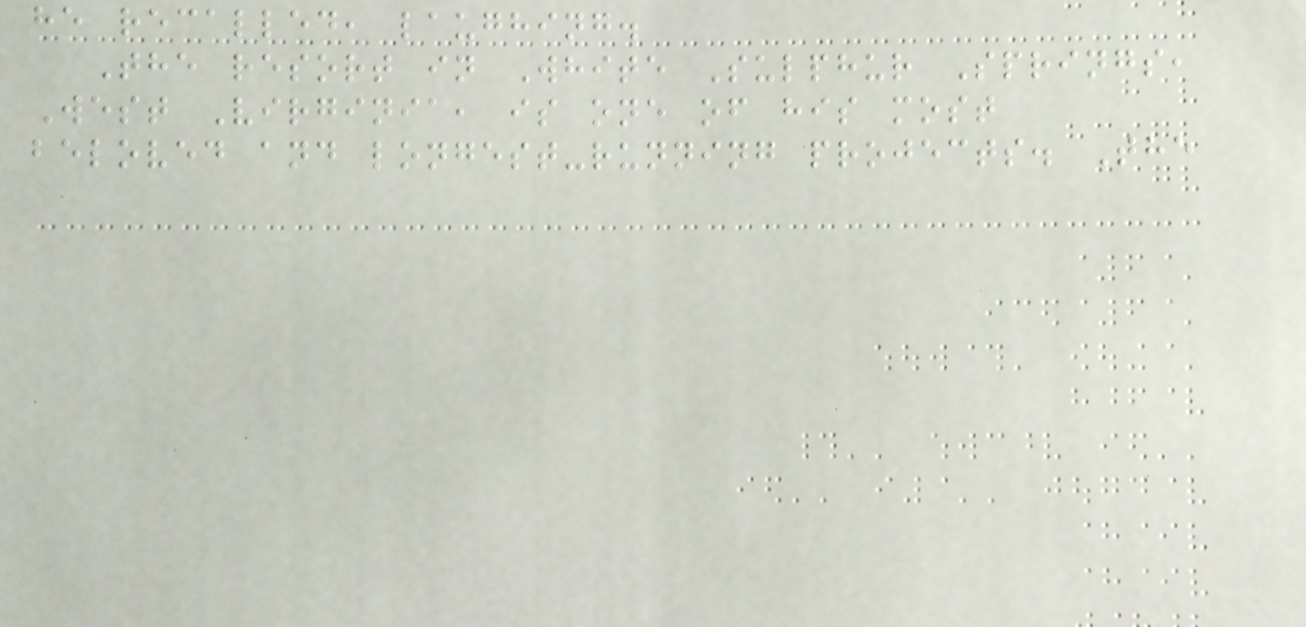he recalled, laughing.
The resort in White Sulphur Springs,
West Virginia, is one of his most
beloved and longest-running projects. The
